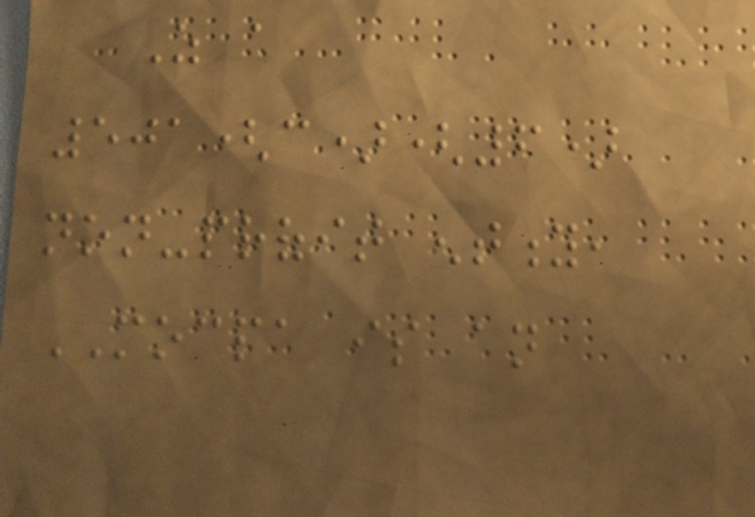As a
501(c)(6)
non-profit entity,
MOCPA is an
